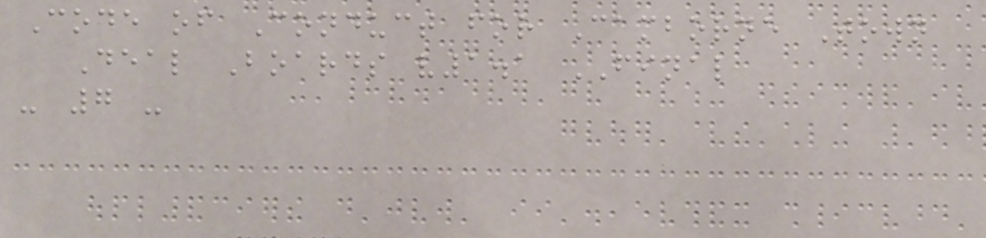Code of Conduct for Camborne Town
Deal Boards v1.1 FINAL
- 7 -
